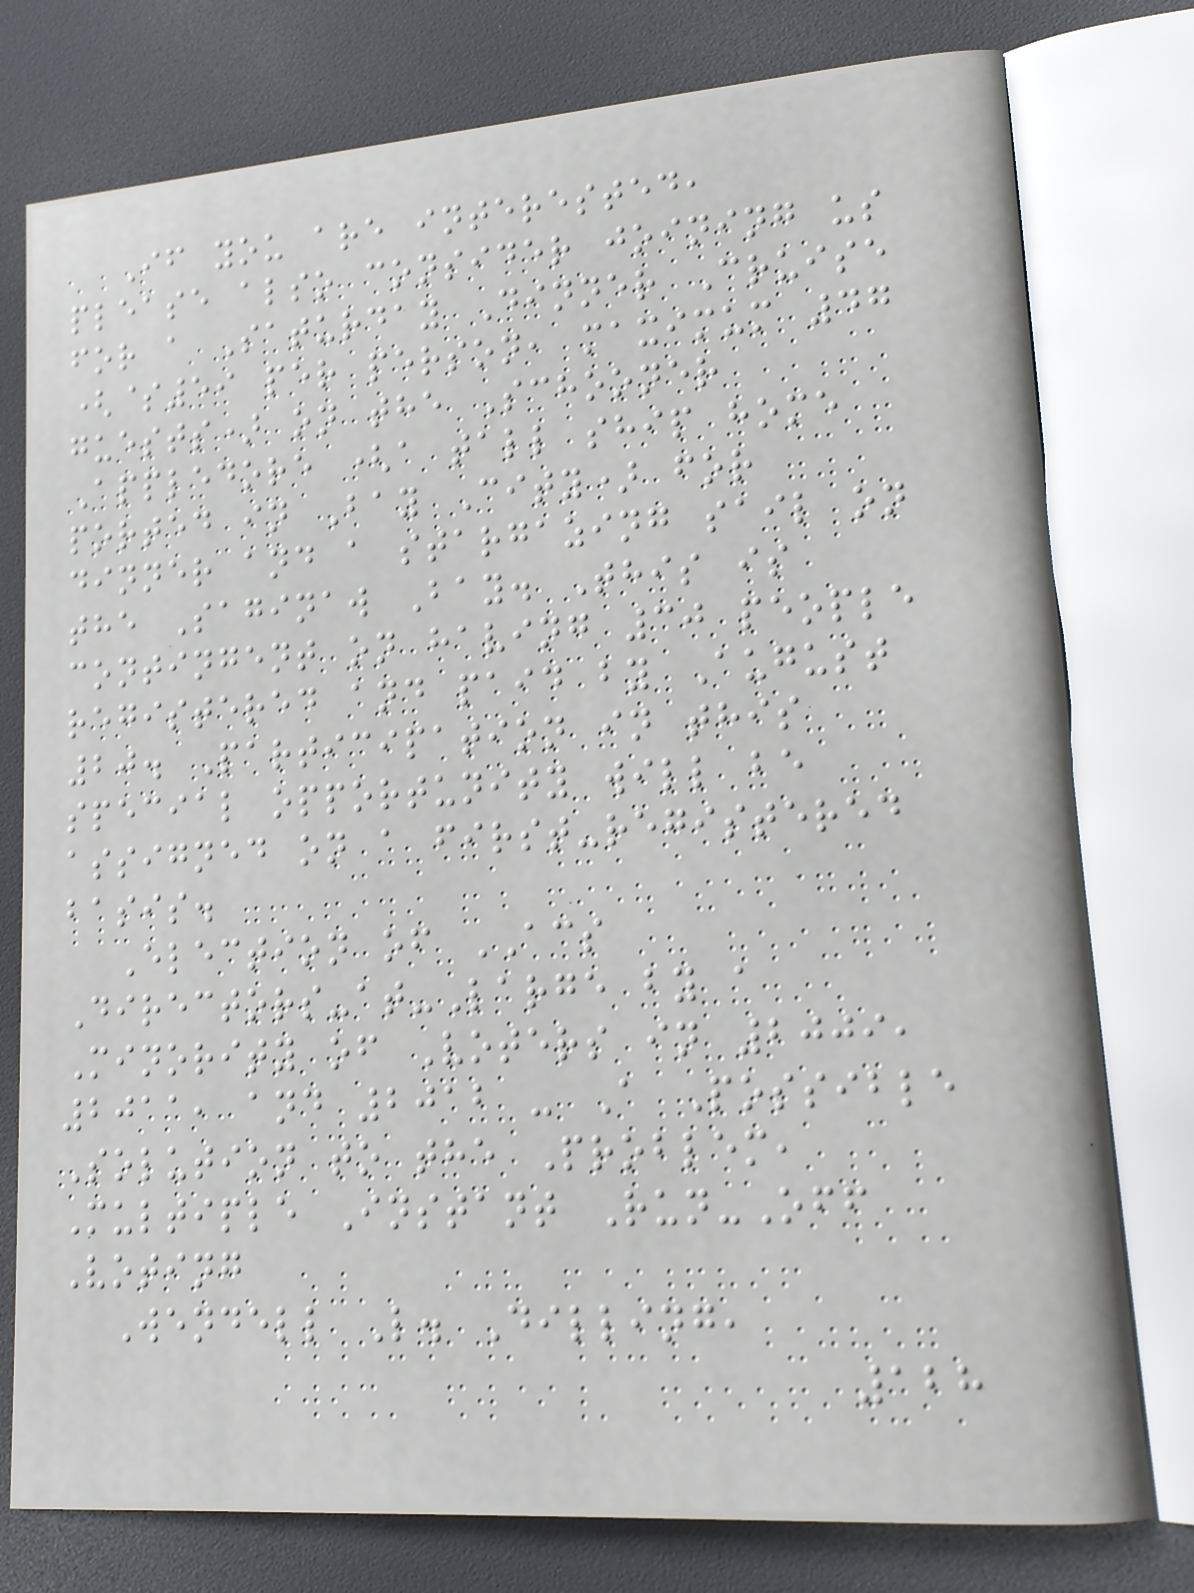If you are interested,
please also consider joining us
for a Saturday Dinner Cruise
($59 per person, maximum 47
guests) on the Schooner
Appledore (a tall ship home
ported in Bay City) for
dinner and a stargazing sail on
the Saginaw Bay. This is
contingent on having 30 people
registered and paid by August
20. Participation in this
special opportunity will be
assigned on a first-registered
basis.
Election of ACS
Directors-at-Large by a
Minority of Voters in 2009,
2011, and 2012 - A Possible
Solution to the Problem,
Multiple Instant Run-Off
Voting
Wendell L. Dilling,
128
